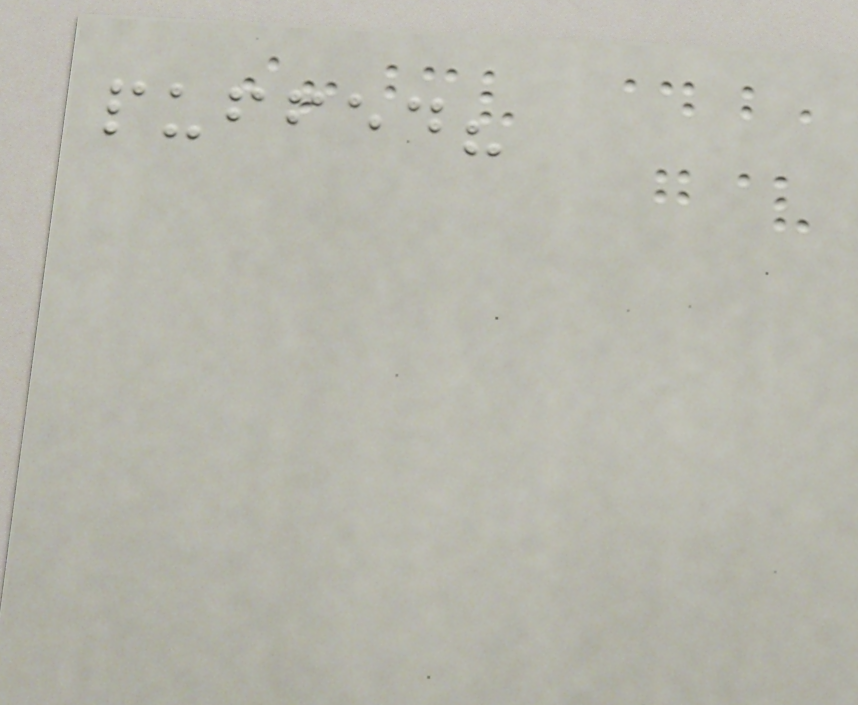puffed?
